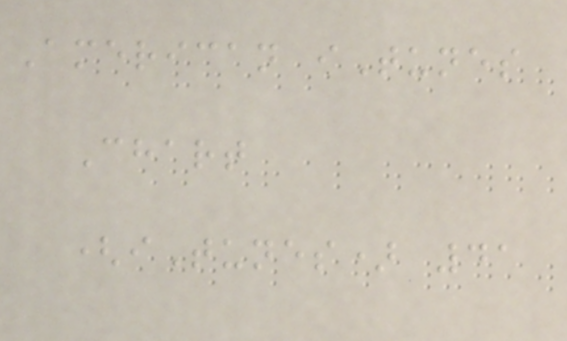American iTunes
Chart
(iTunes) 41
